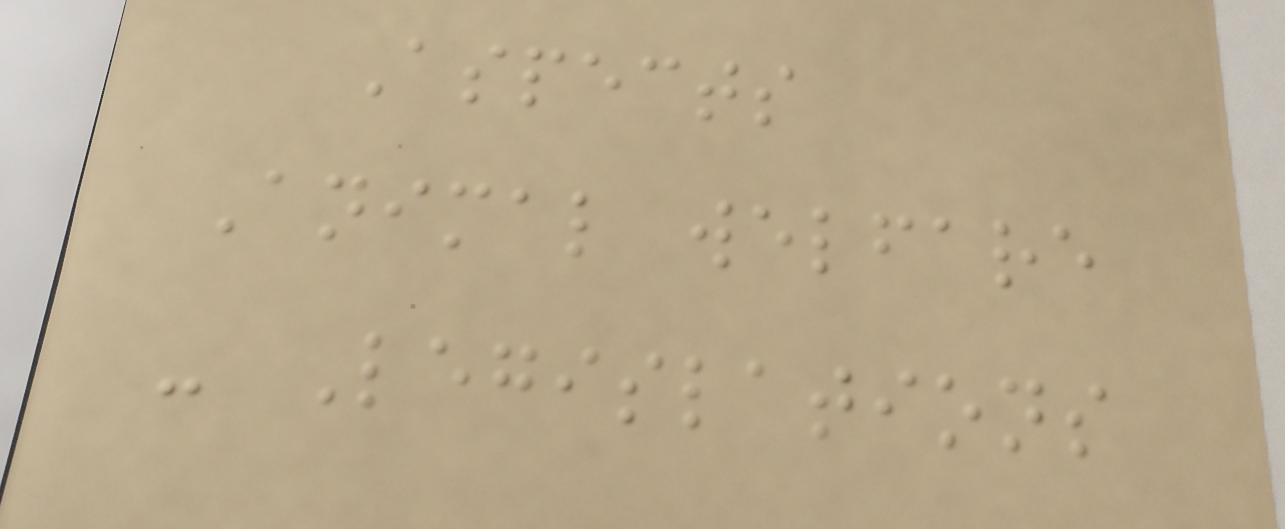Aspects
Animal welfare
- Legislations
